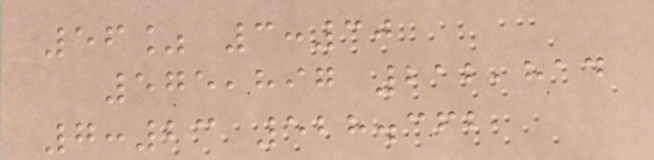56% 3:30
575,897 212,814
7:23 528.362
